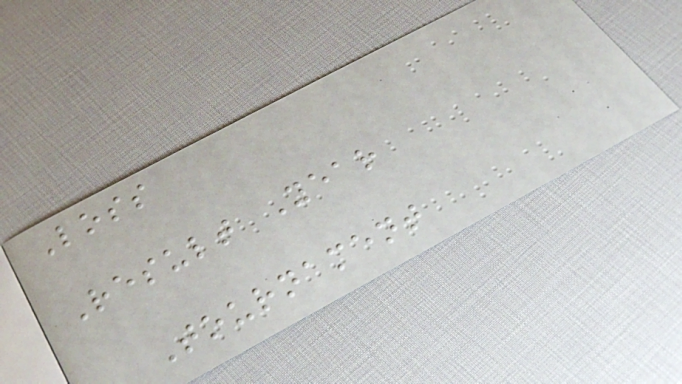Loss
Result Year
Tournament
